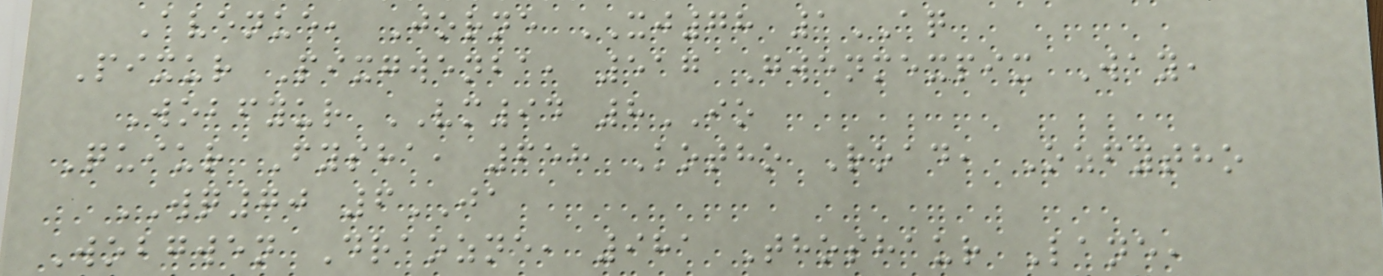Avenue, Jorne XJ78 1AQ
Pixur Pixgwenba, 517 Gwenmexpix Way,
Wobfyur VM94 8IO
Quiur Fysha, 658 Kotho Road, Ozfytho
WQ70 6JA
Wobgwen Draozne, 981 Thoshaur Lane,
